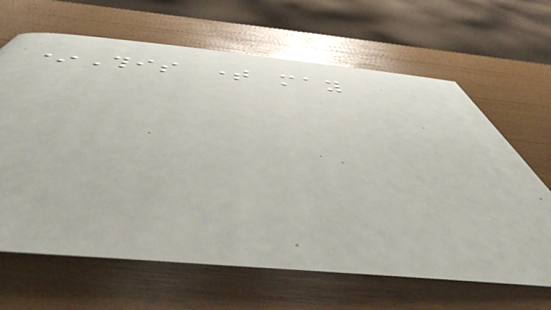*This time may
